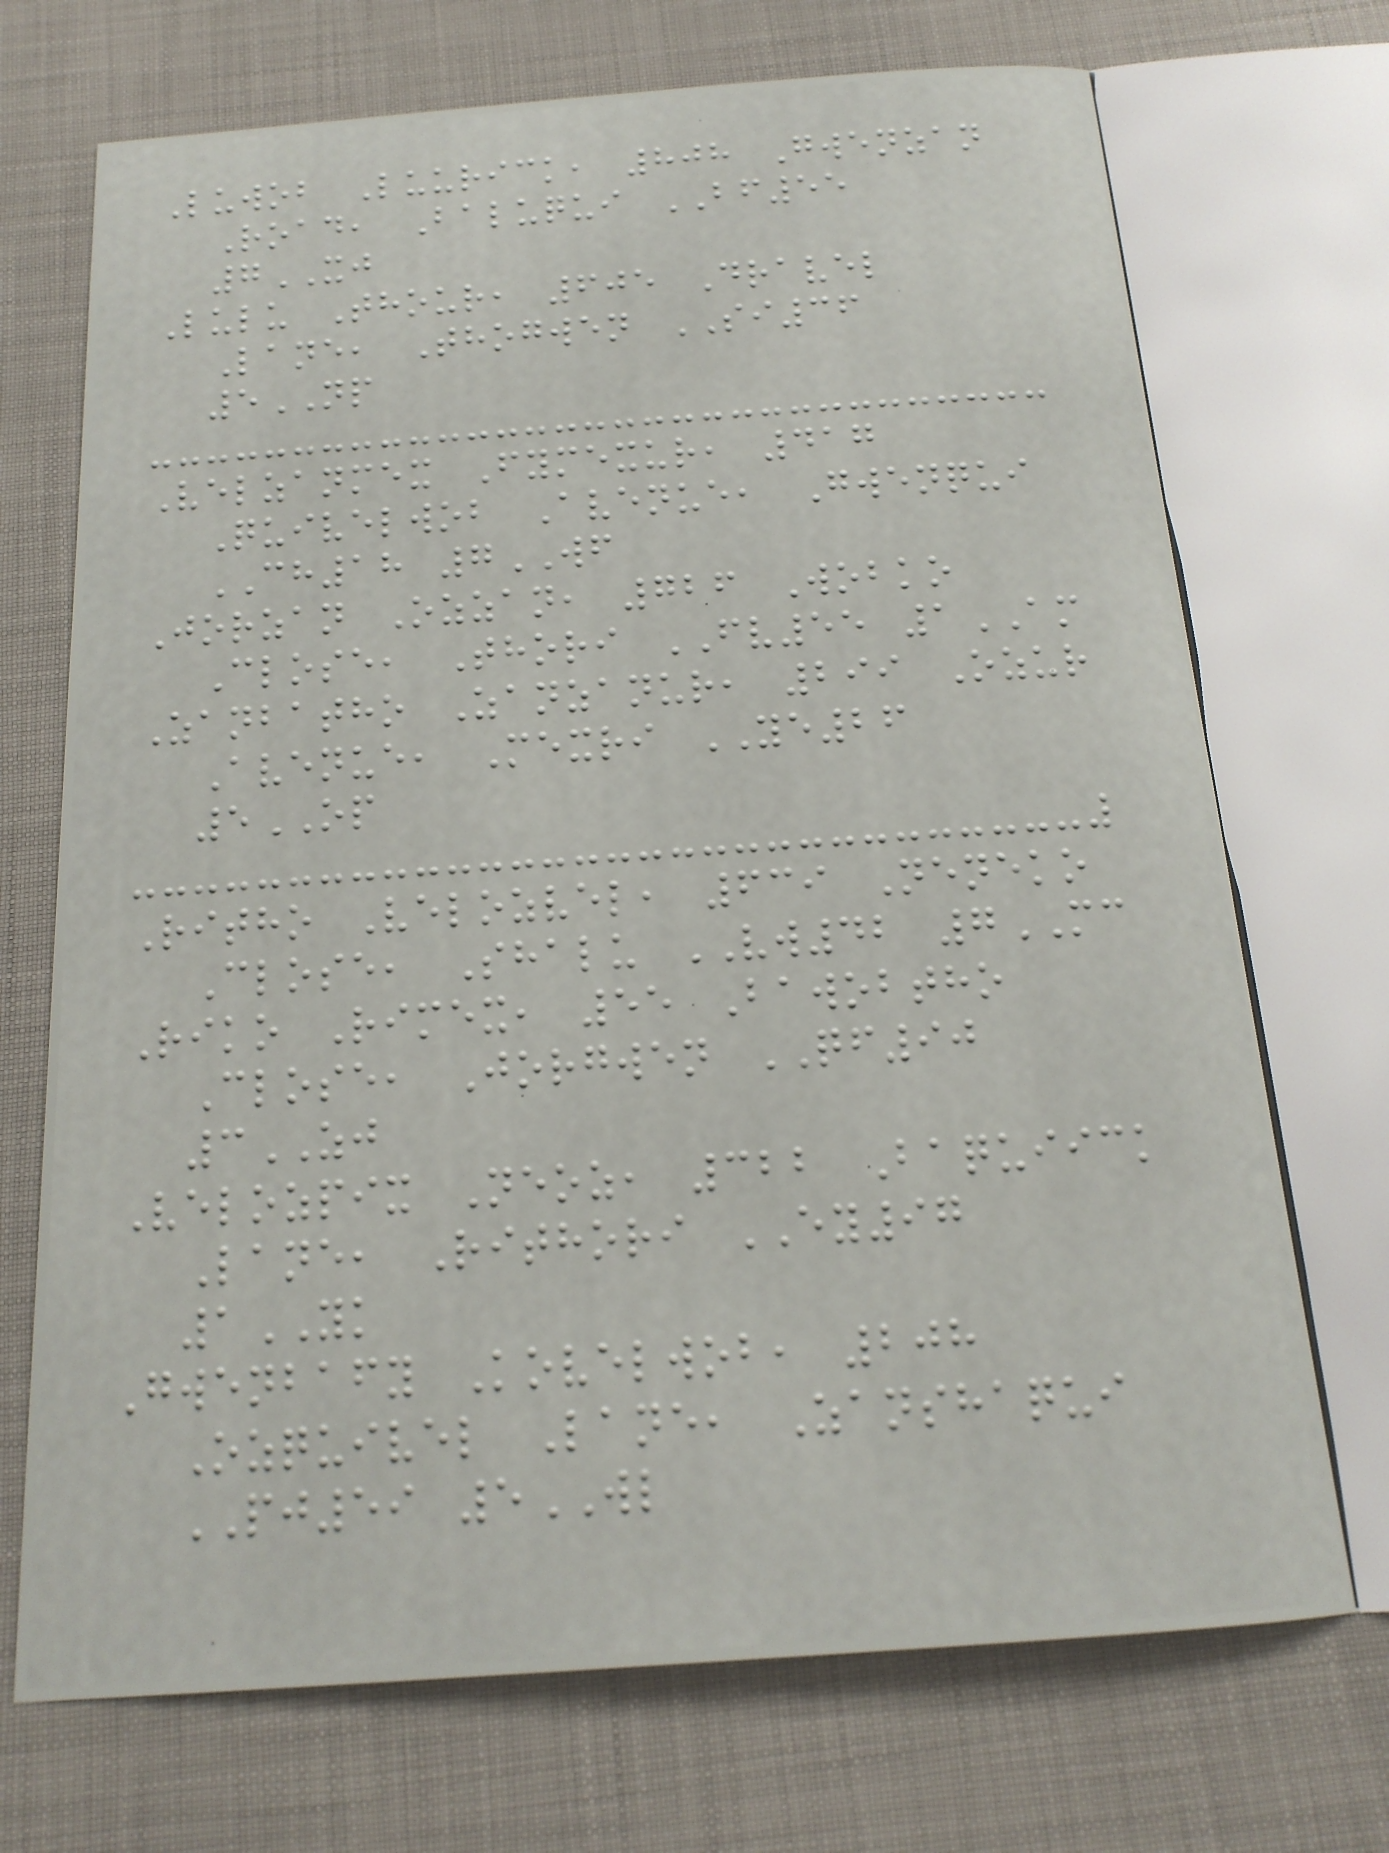Luwob Luurick, 808 Gwenzan
Road, Baluqui BF55
7XJ
Lulu Thour, 605 Dravel
Lane, Thogwen SI36
5NP
Velzanmex Fymexur, 417
Quivelwob Avenue, Gwenqui
CH18 7WF
Jorzan Ozzan, 726 Wobko
Close, Thori FV55 1AM
Zanbatho Zanzanur, 299 Ozur
Avenue, Mexri YE26
5OP
Ritho Velozvel, 639 Neneko
Close, Shalu VW42 7MC
Riko Rimex, 55 Bawobtho
Close, Jorgwen QF90
3ZJ
Velozpix Neoz, 322 Baquiick
Lane, Rithori EY97
1YK
Gwenbafy Kovelwob, 208
Ozquivel Lane, Zanshaqui
PJ59 5WL
